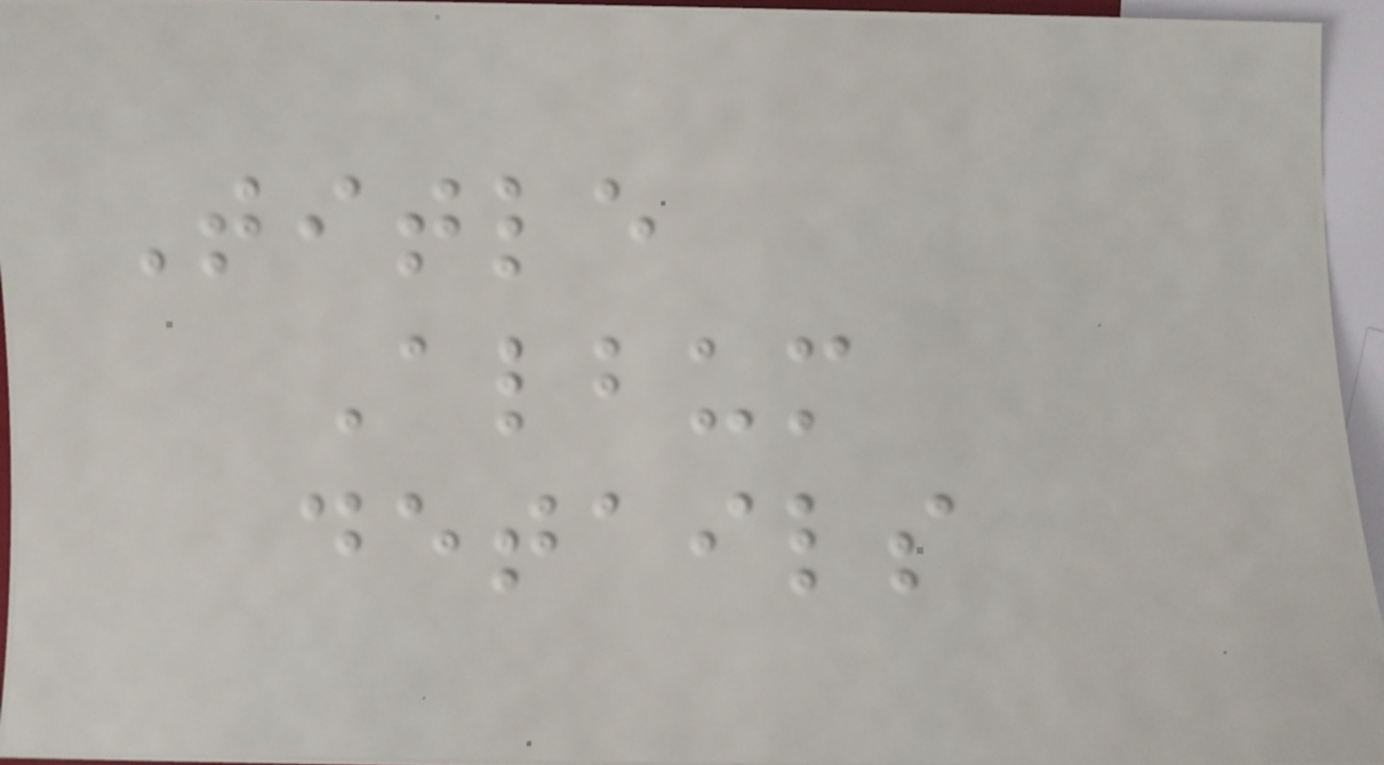Title
Album
details
